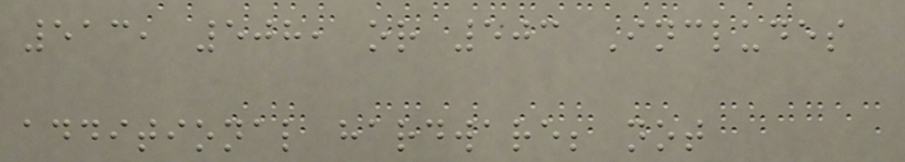513, 508, or 503 Includes
additional hardware; not
